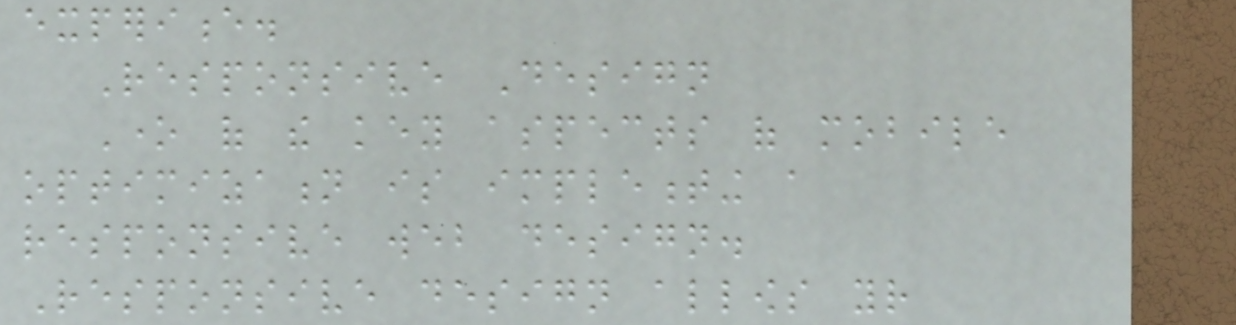experience.
Responsive Design
One of the key aspects of mobile
optimization is implementing a
responsive web design.
Responsive design allows your
